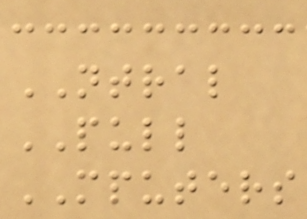NTRAL
PULL
MPUTERS
